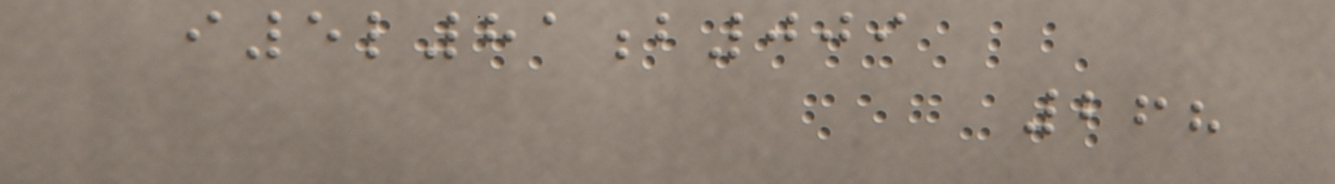i5l81b009
268
